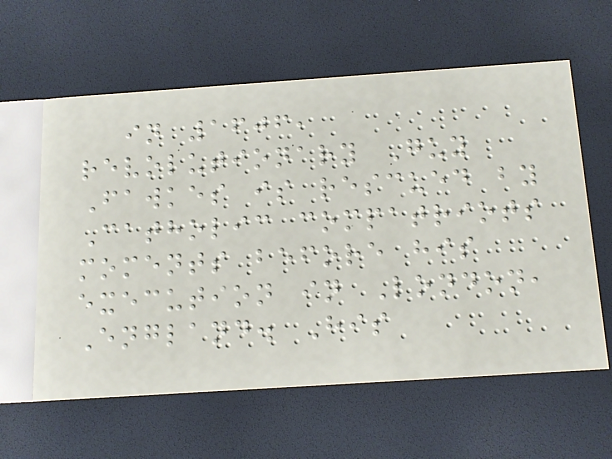in 1606,
revolutionary Guy
Fawkes is rescued by
Catholic compatriots
moments before his
execution in London,
England. His
